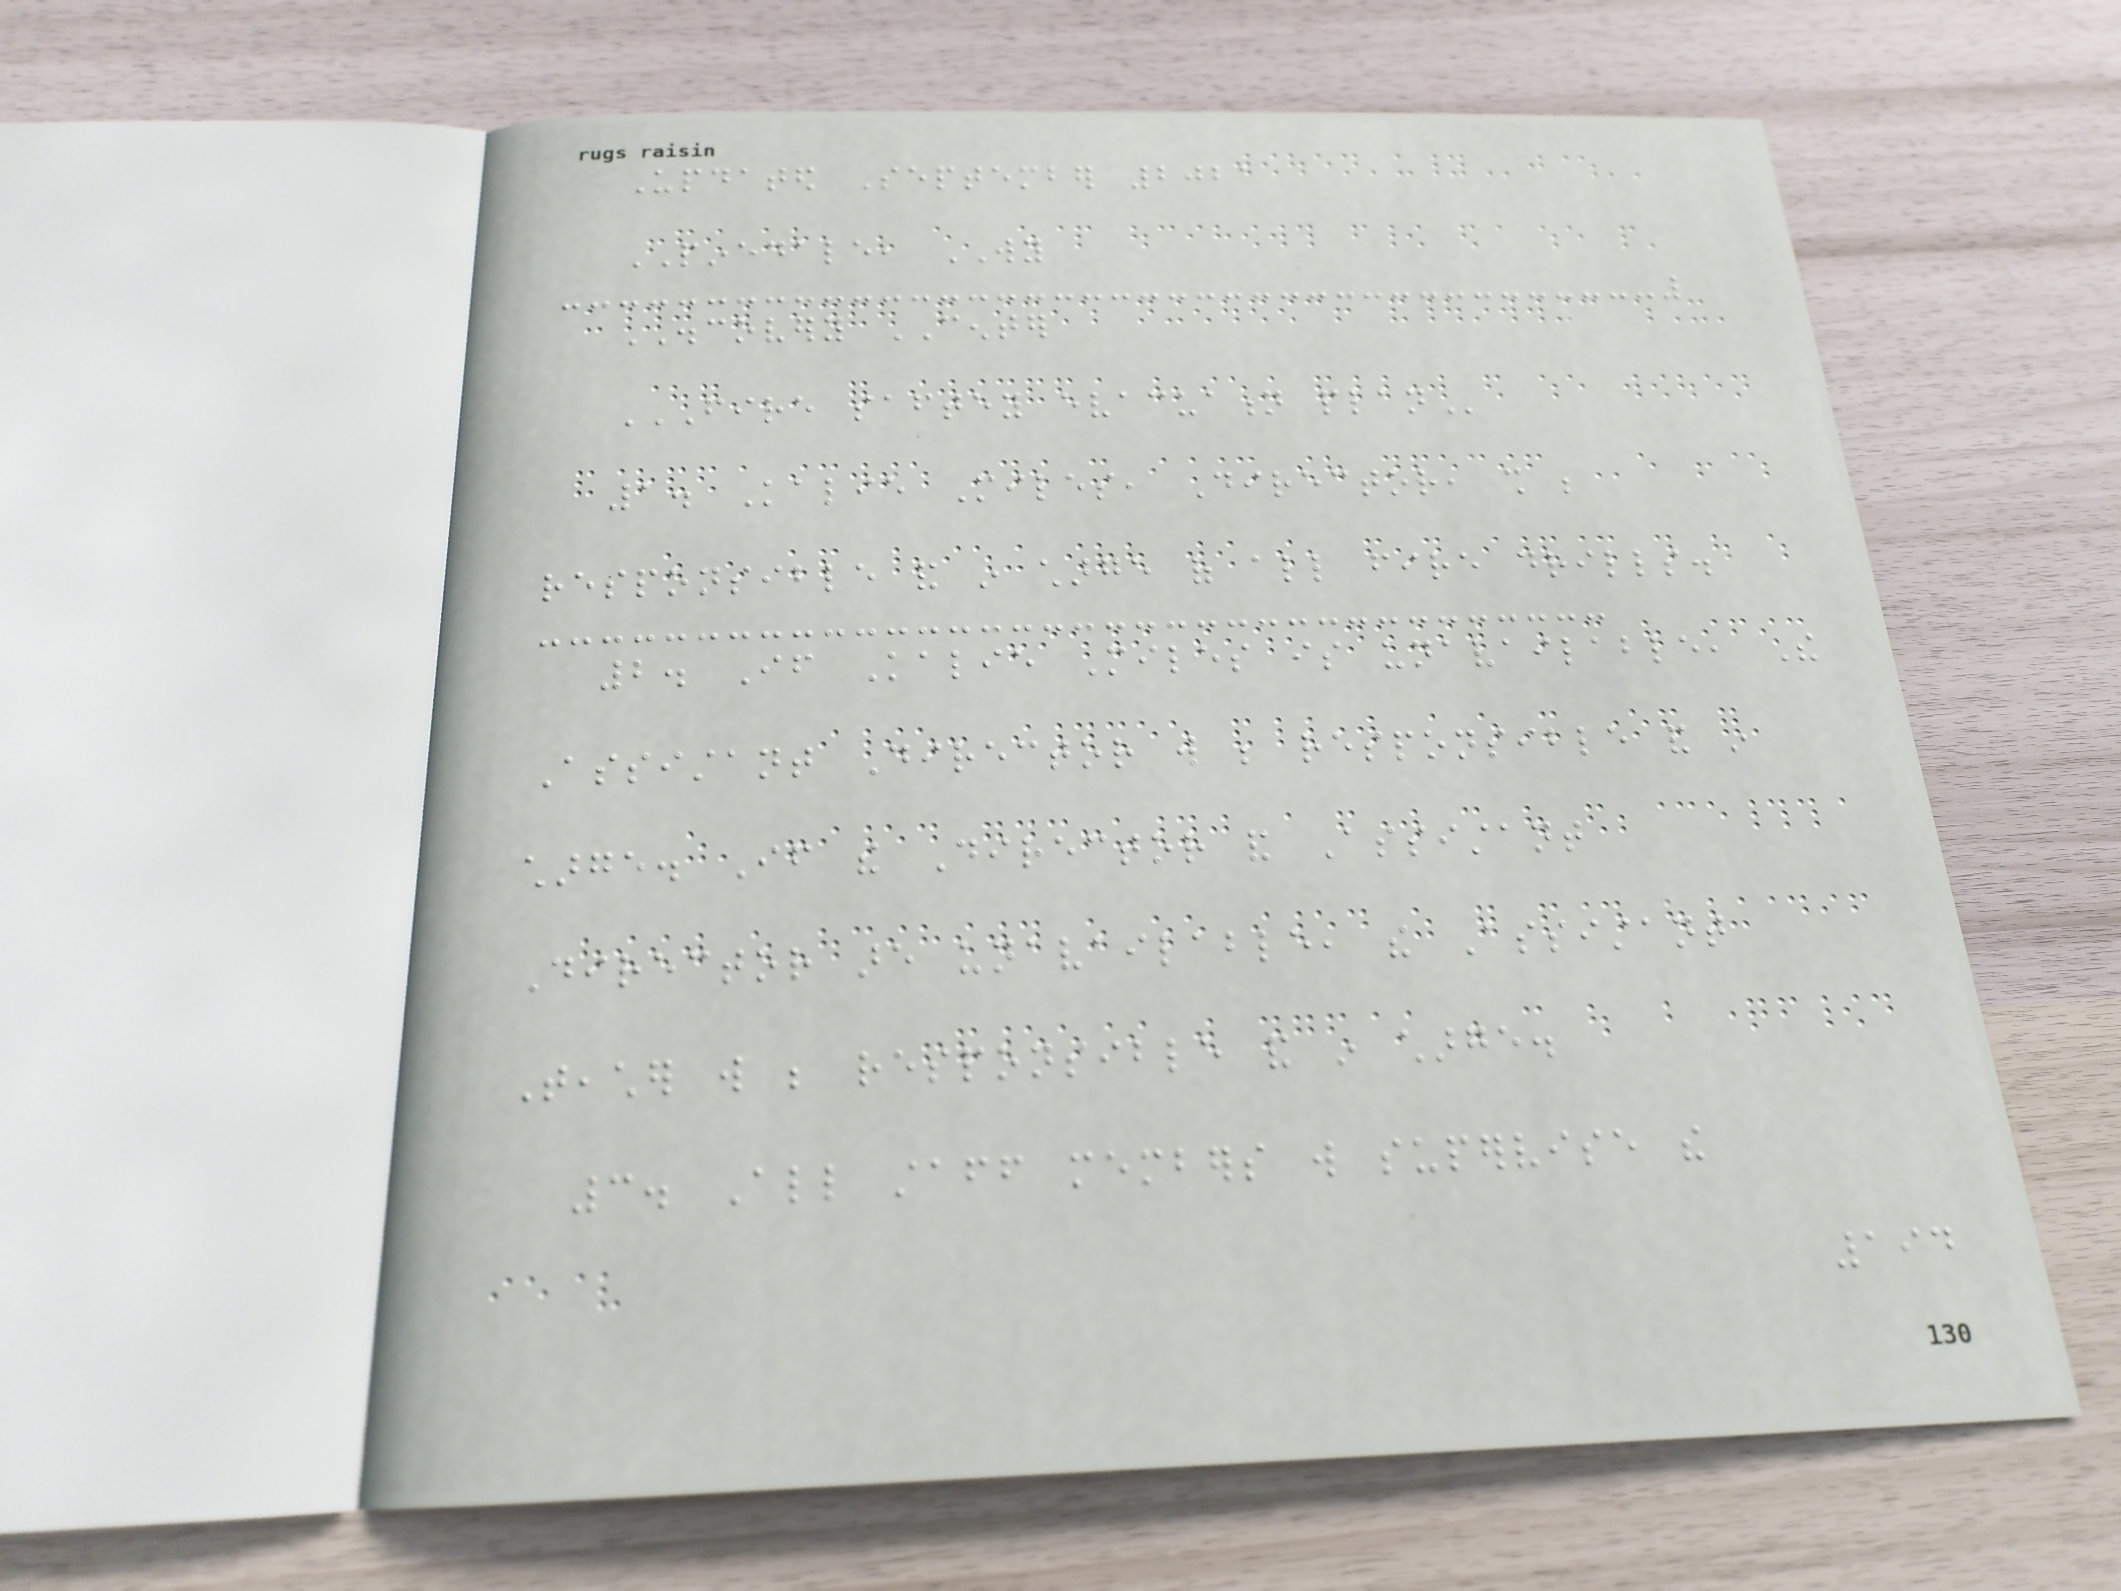Updated September 2021
PINEDALE, WY
DISCOVERY CENTER
FIRE SAFTEY EVACUATION PLAN
1. Kalie Miles, Director, shall be
responsible and in charge of all fire drills.
2. If Kalie Miles is unavailable, The
Assistant Director will be responsible and in
charge. If the Director and Assistant
Director are unavailable, the Assistant
Teacher will be responsible and in charge.
3. All staff members will supervise the
194
